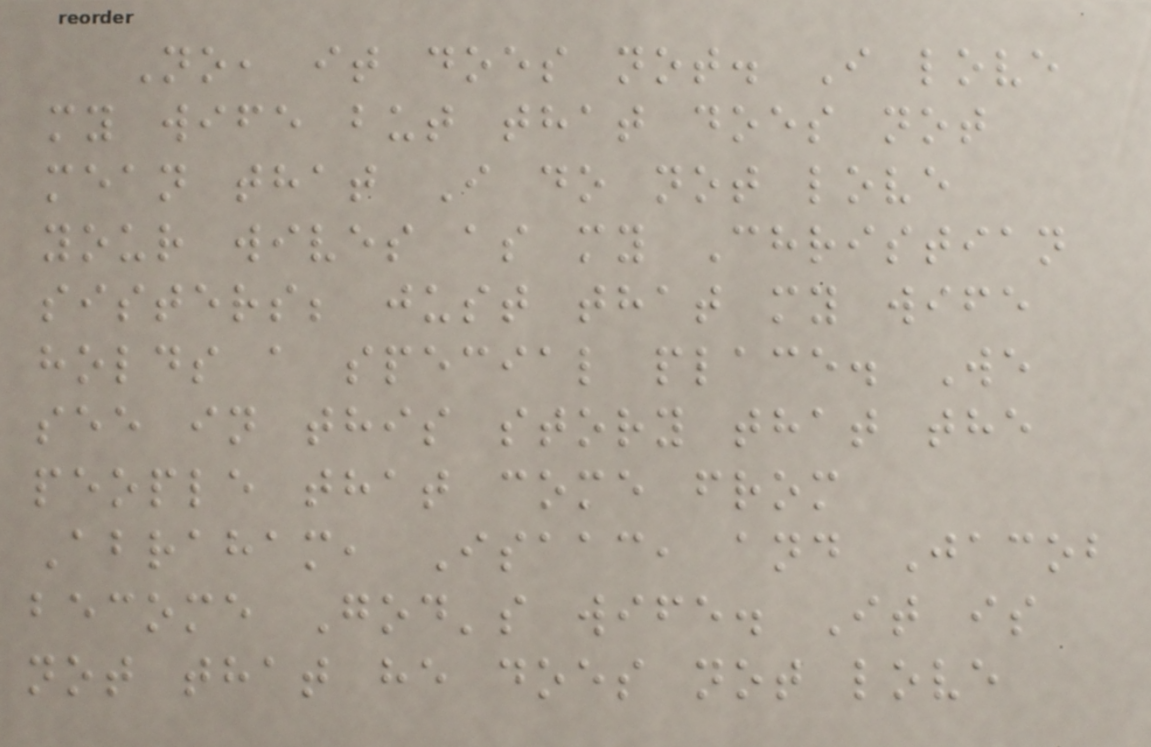No, it does not. I love
my wife but that does not
mean that I do not love
your wives as my Christian
sisters; just that my wife
holds a special place. We
see in this story that the
people that come from
Abraham, Isaac, and Jacob
become God's wife. It is
not that he does not love
